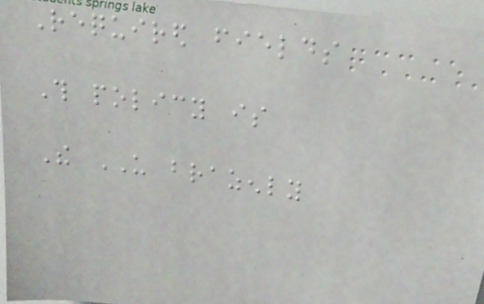Required fields
This policy is
The US brazenly
